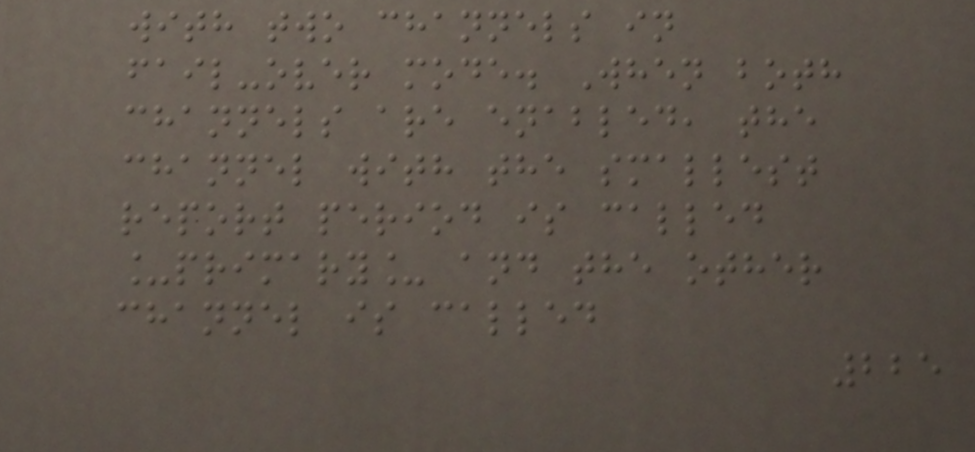with two channels in
fail-over mode. When both
channels are enabled, the
channel with the smallest
report period is called
_primary_ and the other
channel is called
225
